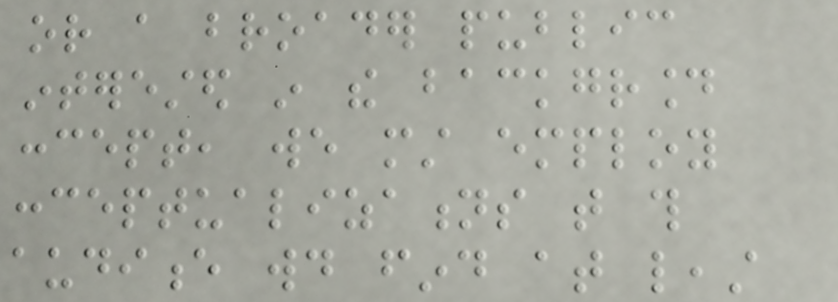or a broader public
interested in the background
concept, we must employ
conceptualizations that this
audience would find at least
